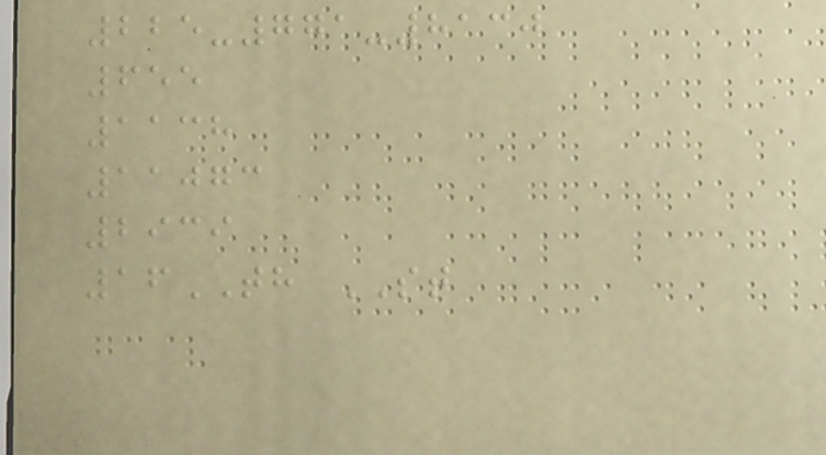225-771-8130
655
1138
11073
2939
16TH ST
